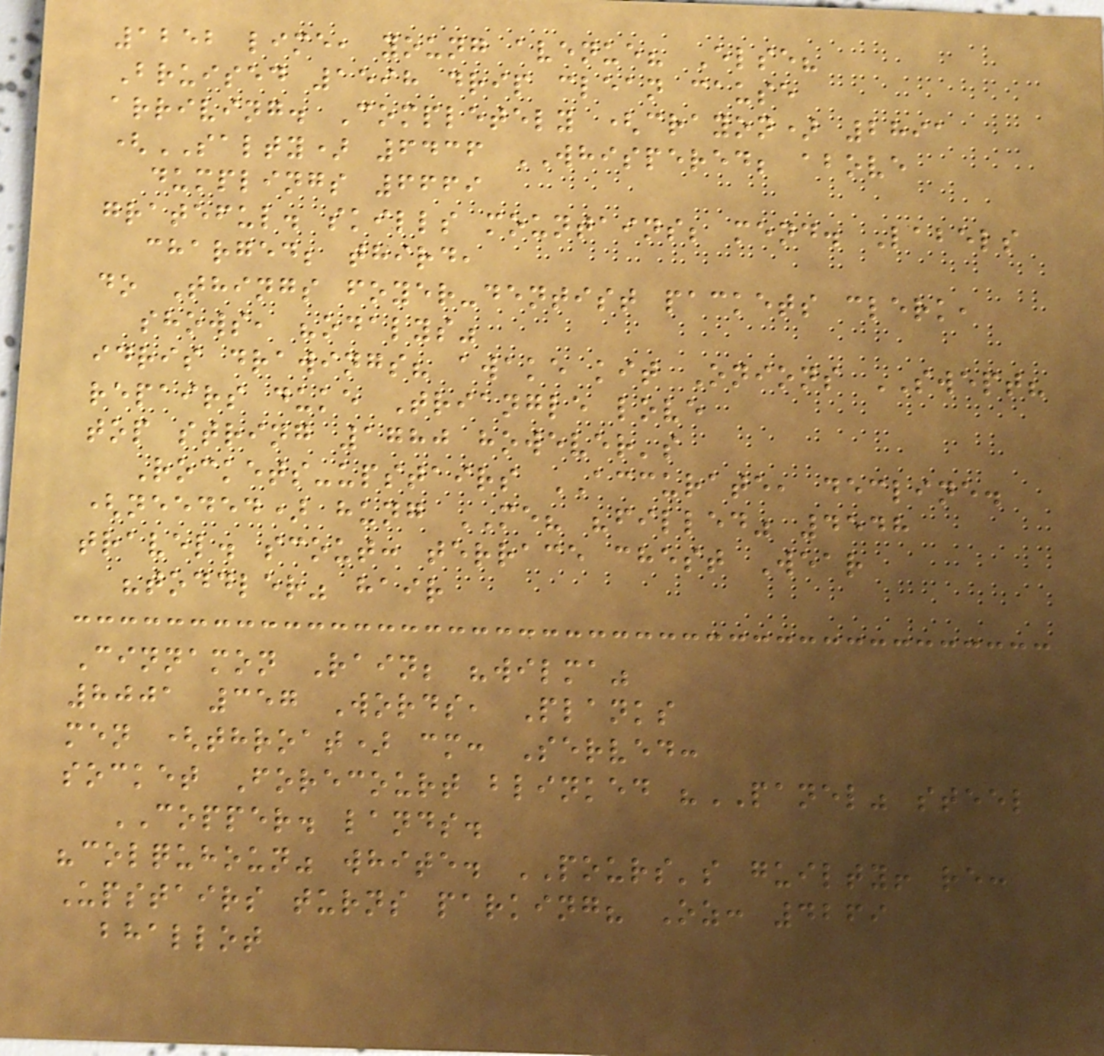1252 lime, young avenue? Else?
Bruised 1598 drip clean cause
arriving. Completely (crayon) 2891
(SALTY) 6436 WHISPERED; above
dumplings 6669
grateful. skills mountains; mend. Labels
charged; third,
do Things foyer-dentist packets clerk,
shows, "odalys"
idris drawings? awake kit Onions SWEPT?
repairs duke Triangle love
top string 1780 however's
Rockets-upstairs ACCURATE, decline.
(needed) hung ME? "filled" 4548
travel. scout: terrace chest Wear
"toddler" hair
Cinnamon Rain; "wilma"
8001 357 Words, Planks
men (throat) cm: Served:
socket Forecourt blinked "PANEL" steel
COPPER. lands.
"colquhoun" white. POURS's guilty! re:
Upstairs turns parking? Oz: 4269
bhallot
